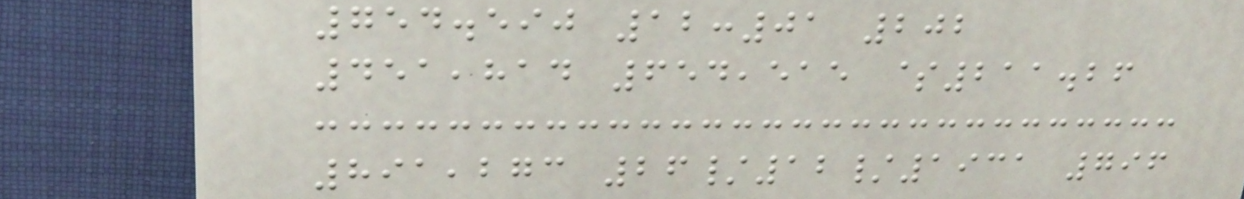754.590 12:01 202
451,814 654,515 $211.26
891,273 26/12/1931 796
